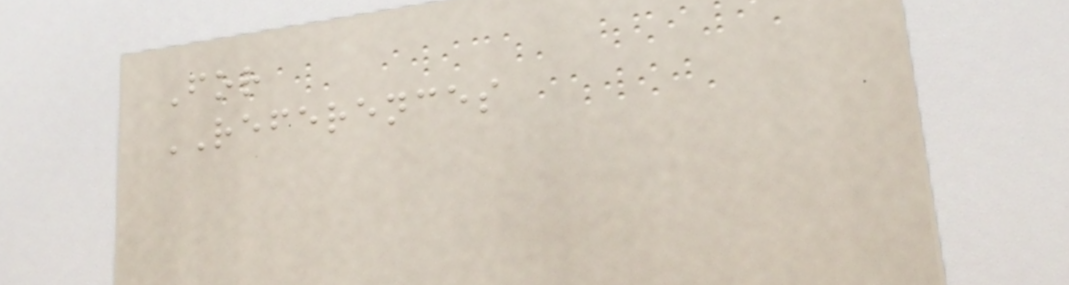For
REFERENCES
